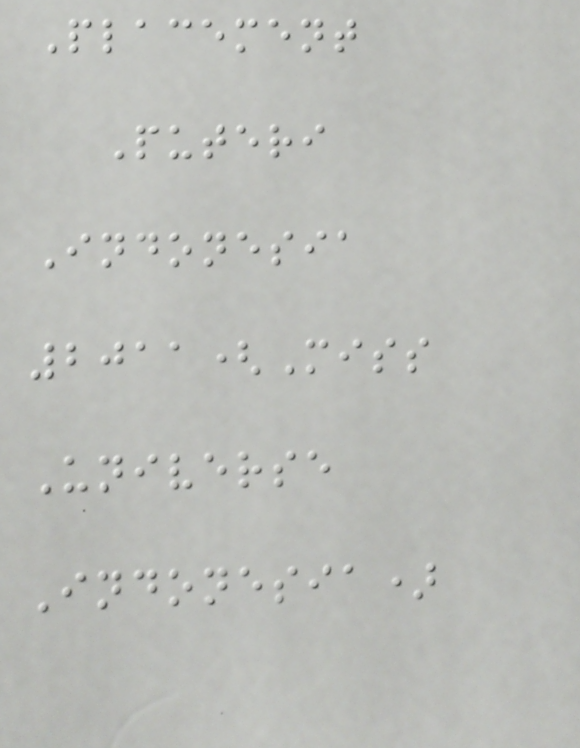Placement
Puteri
Indonesia
2011(Miss
Universe
Indonesia)
